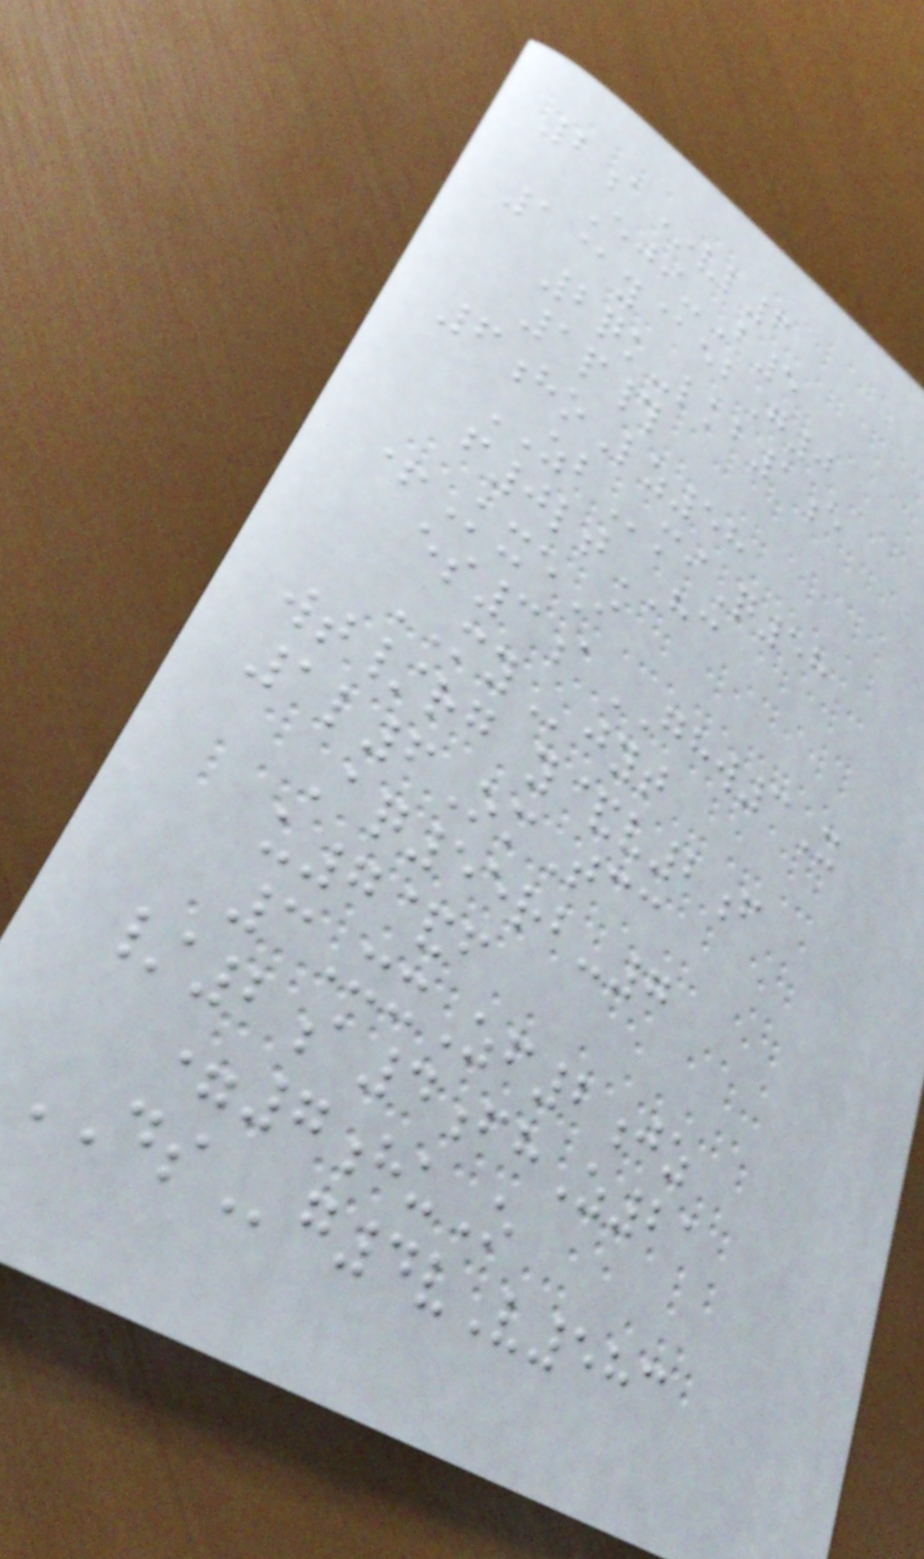2a*vl6
Eji-B5
1@y@ebG0
2qk-lkb1e
1p#
6hoLz58
ZBmiQ58
f0ltHC
+KxeI
es3aGHW3X
MYjyt
wt/rg y&v2f
1l6OmTcc
Aq55rb-7
u7&f
3XxZf2jz
/2a4fhZ21
=7huO
DSg4vV583
